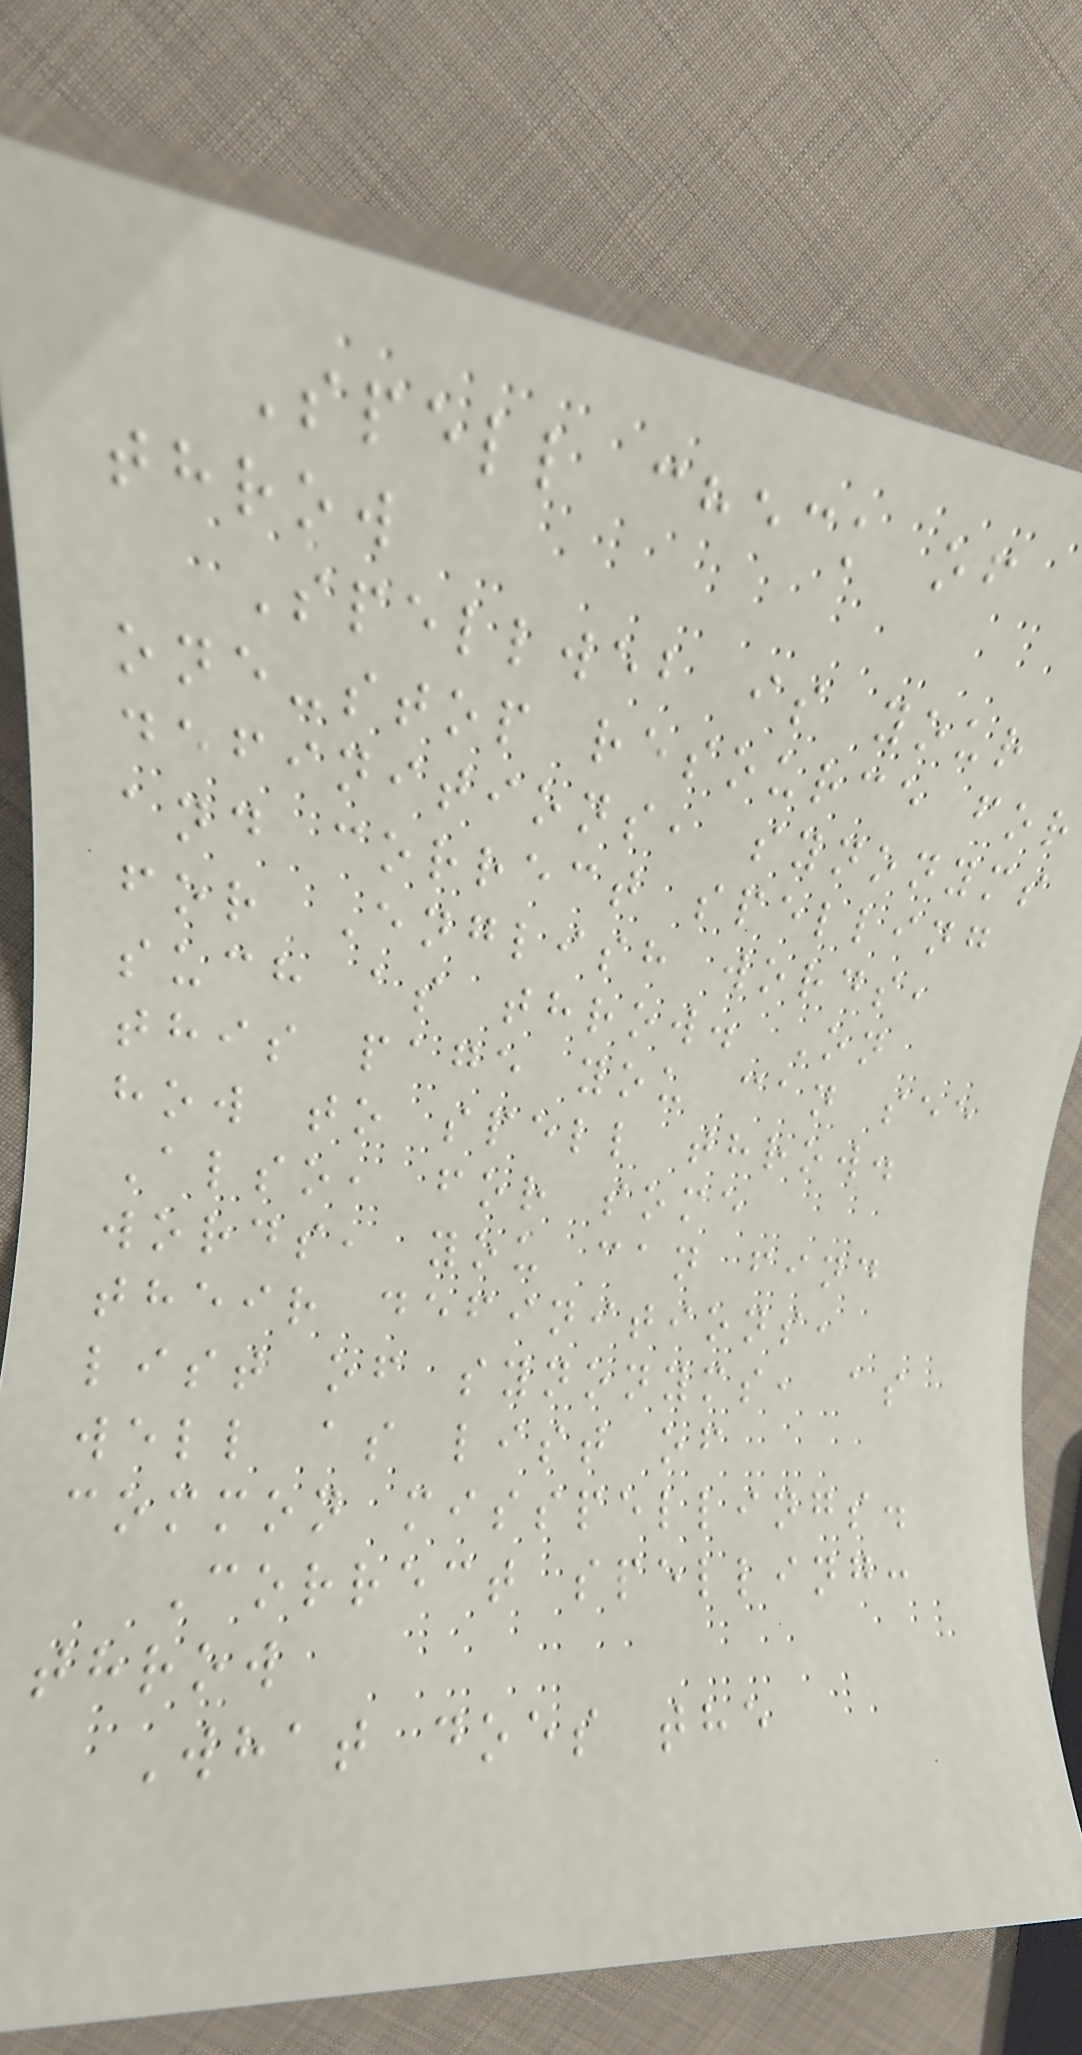Spell check of
throw
Spellweb is your
one-stop resource for
definitions, synonyms
and correct spelling
for English words,
such as throw. On
this page you can see
how to spell throw.
Also, for some
words, you can find
their definitions,
list of synonyms, as
well as list of
common misspellings.
Correct spelling:
throw
What does the
